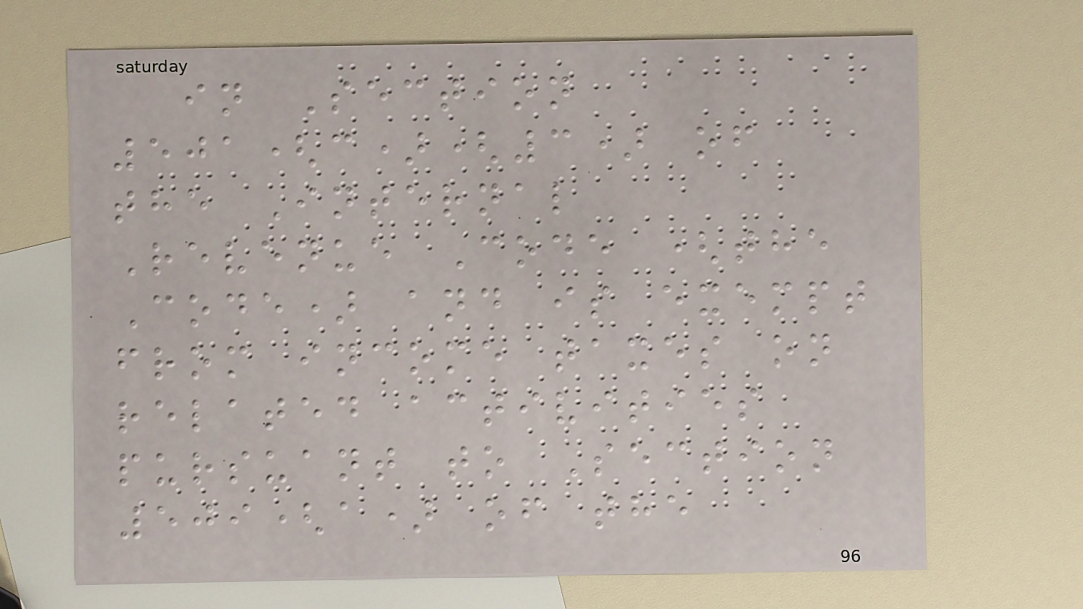in Section
501(c)(3) of
the Internal
Revenue Code (the
Code) and is exempt
from income taxes on
related activities
pursuant to Section
509(a) of the
